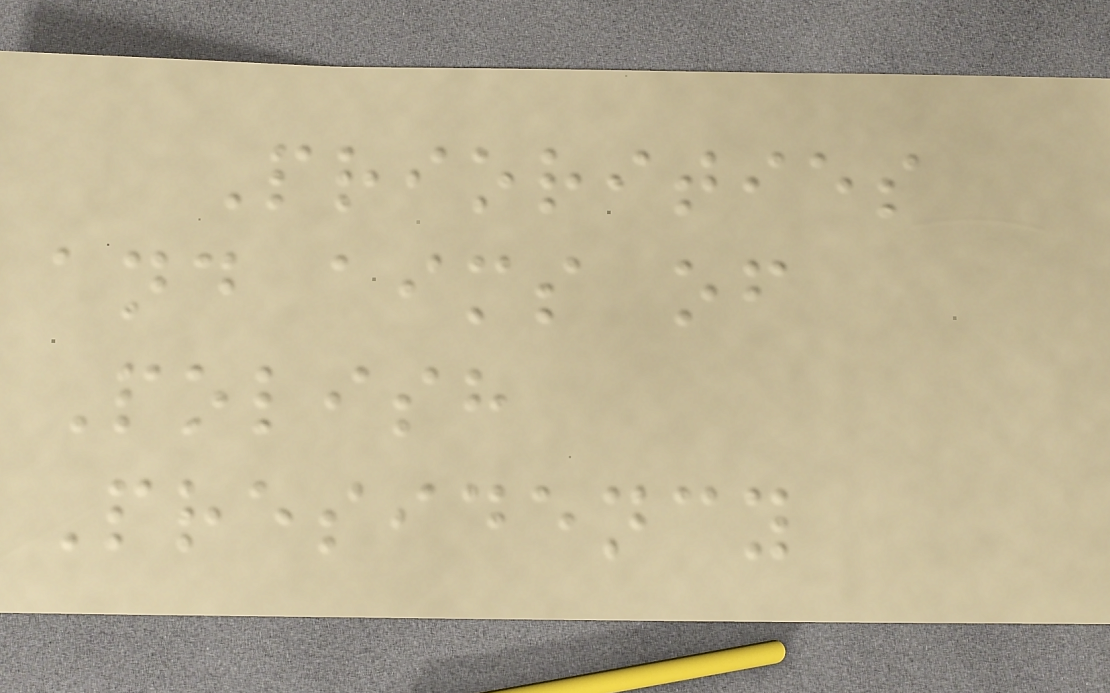Priorities
and aims of
Polish
Presidency
